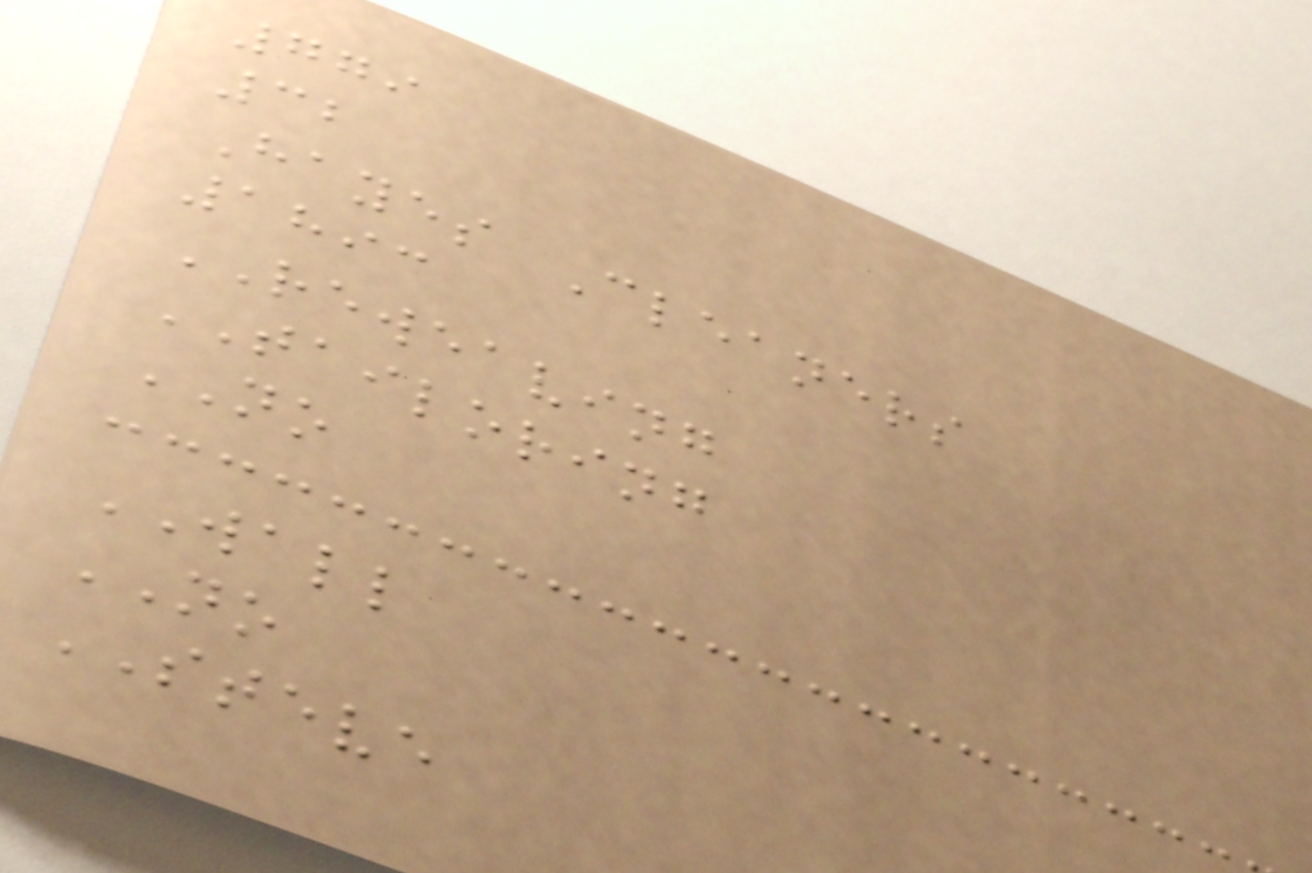779
32
Hayes Cleaners
1893
REWEAVING
TAILORING
NO
WALL
NO
STEVE
